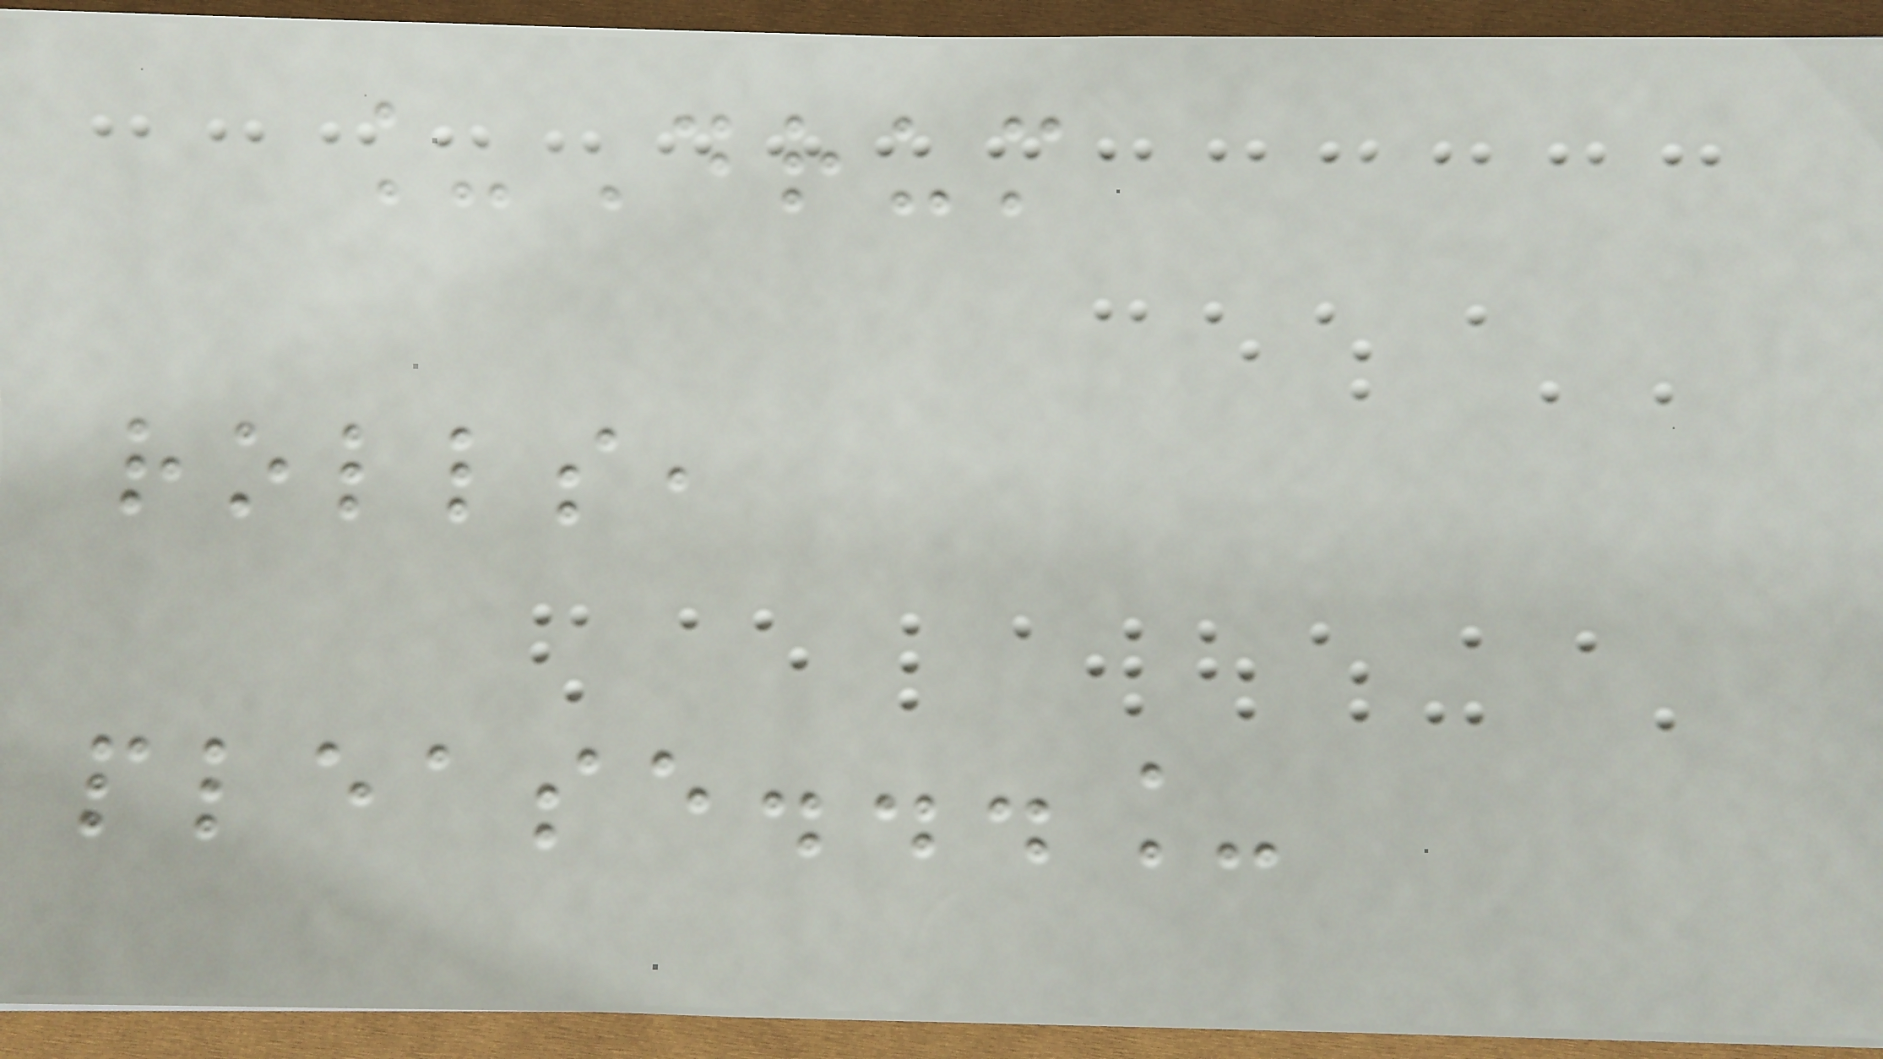_Drum
rolls,
please..._
